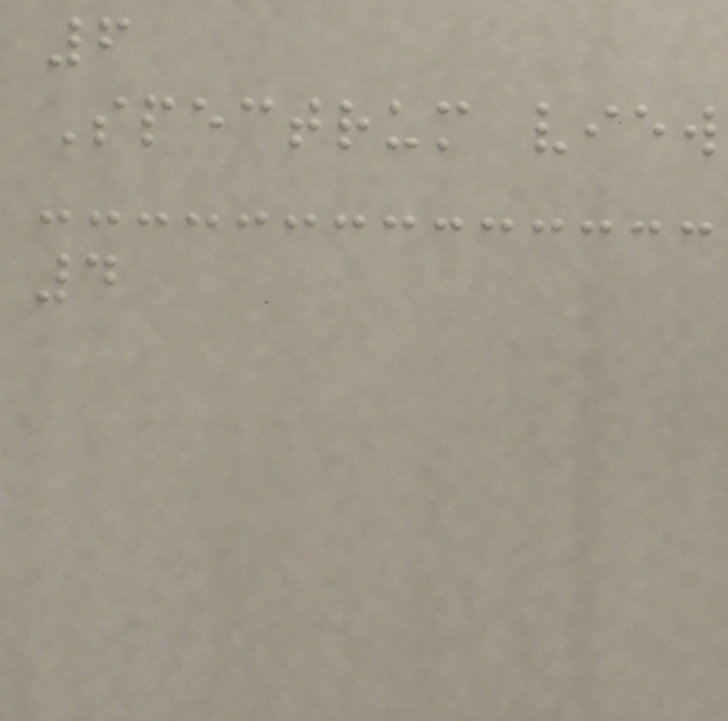6
Spectrum view
4
